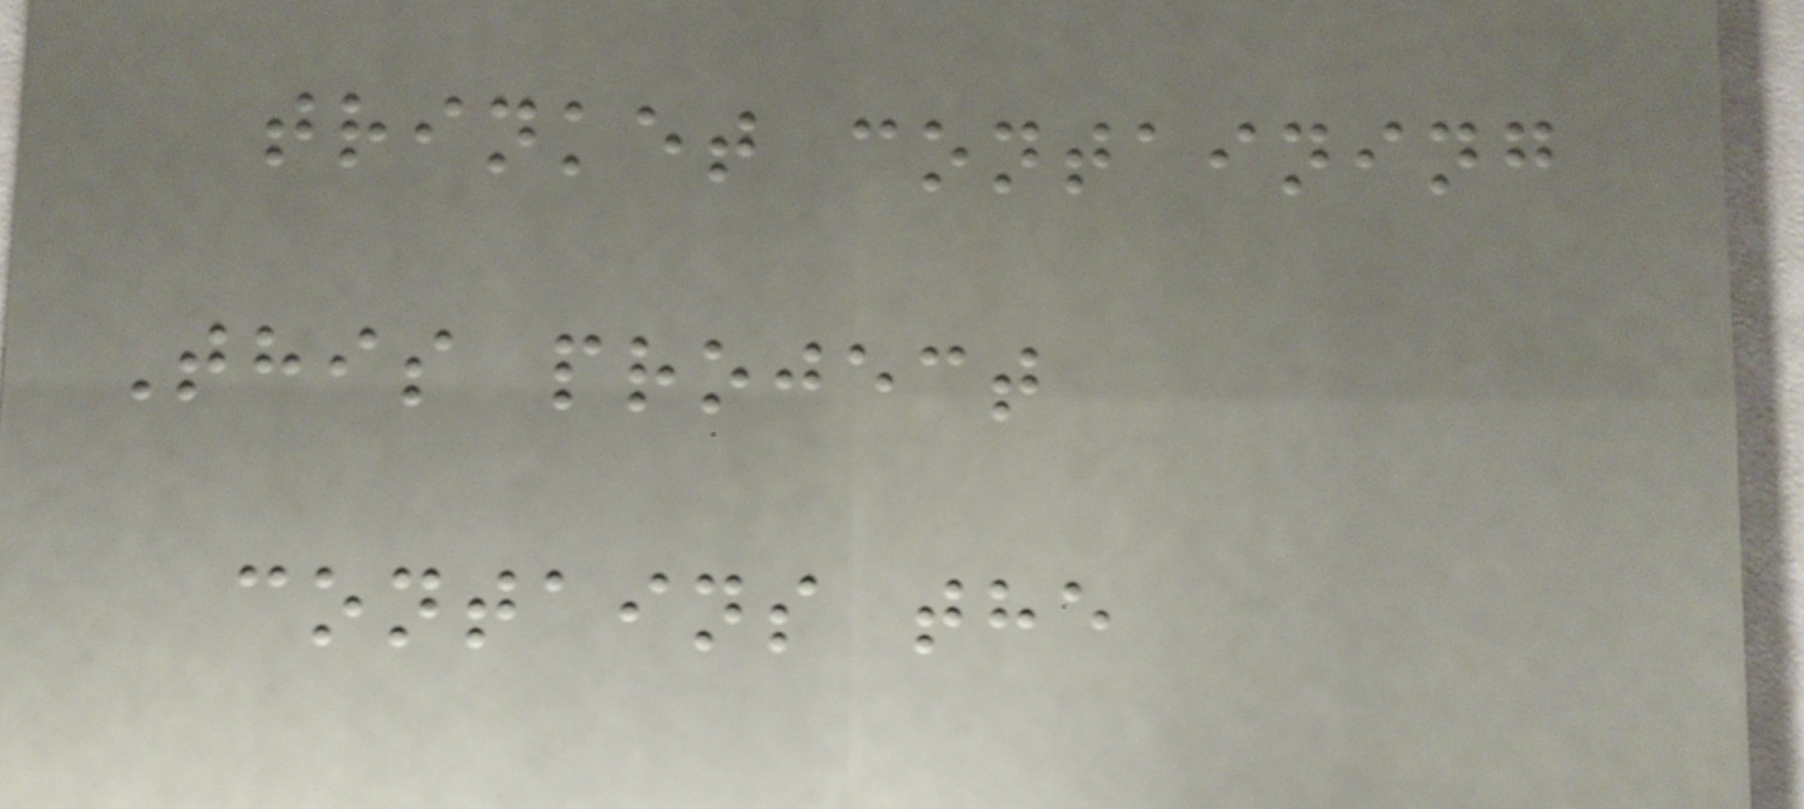trinket containing
This project
contains the
